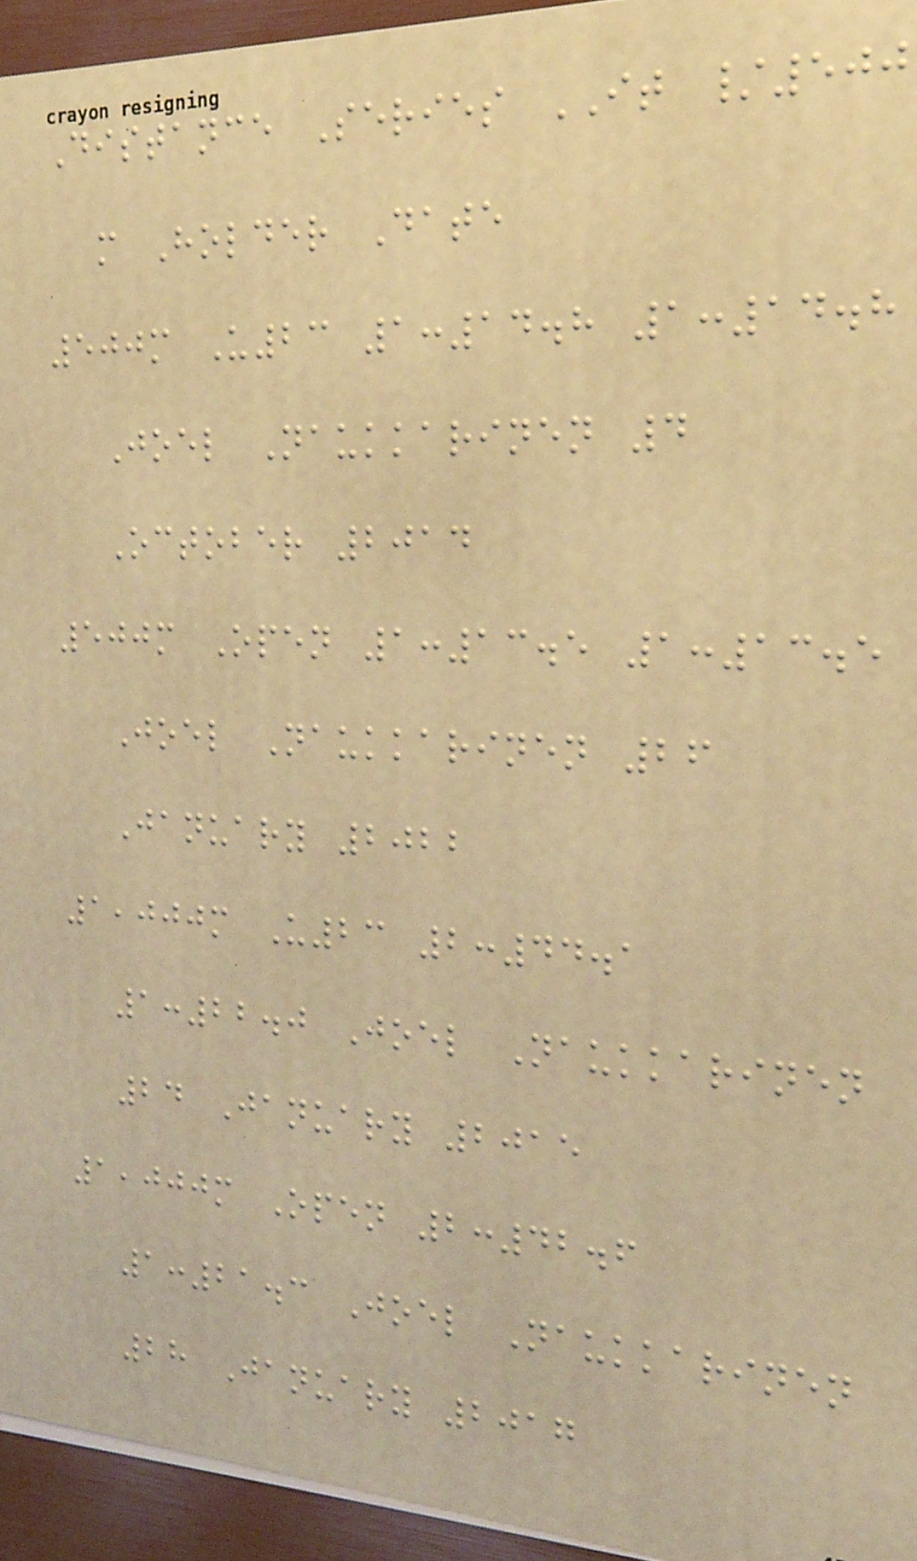Distance Series IT /500
m Holder Date
500m U23 1:14.8 1:14.8
Joel Naukkarinen 4
October 2014
500m Open 1:13.5 1:13.5
Joel Naukkarinen 26
January 2022
1,000m U23 2:44.1
1:22.0 Joel Naukkarinen
24 January 2015
1,000m Open 2:42.6
1:21.3 Joel Naukkarinen
28 January 2017
